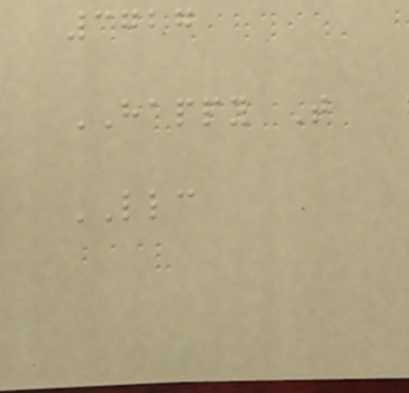3727
HAPPY T
LLC
